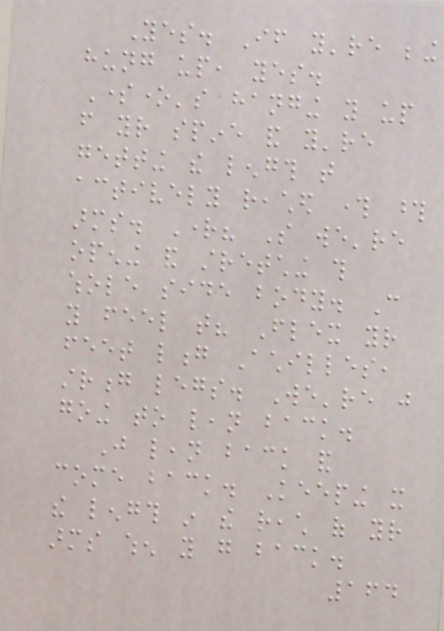Yes. If you're being
hung up, yes.
Someone's hanging you up
from your spine and you're
getting the length that
actively reached through those
arms. Right? So we're
opening and stretching this
whole side body. Can
you feel that? Flex your
feet long Achilles,
strong legs. We're just
going to lean back.
Just lean back and
come back. Keeping it
the length in the reach of your
arms when you go back.
164
